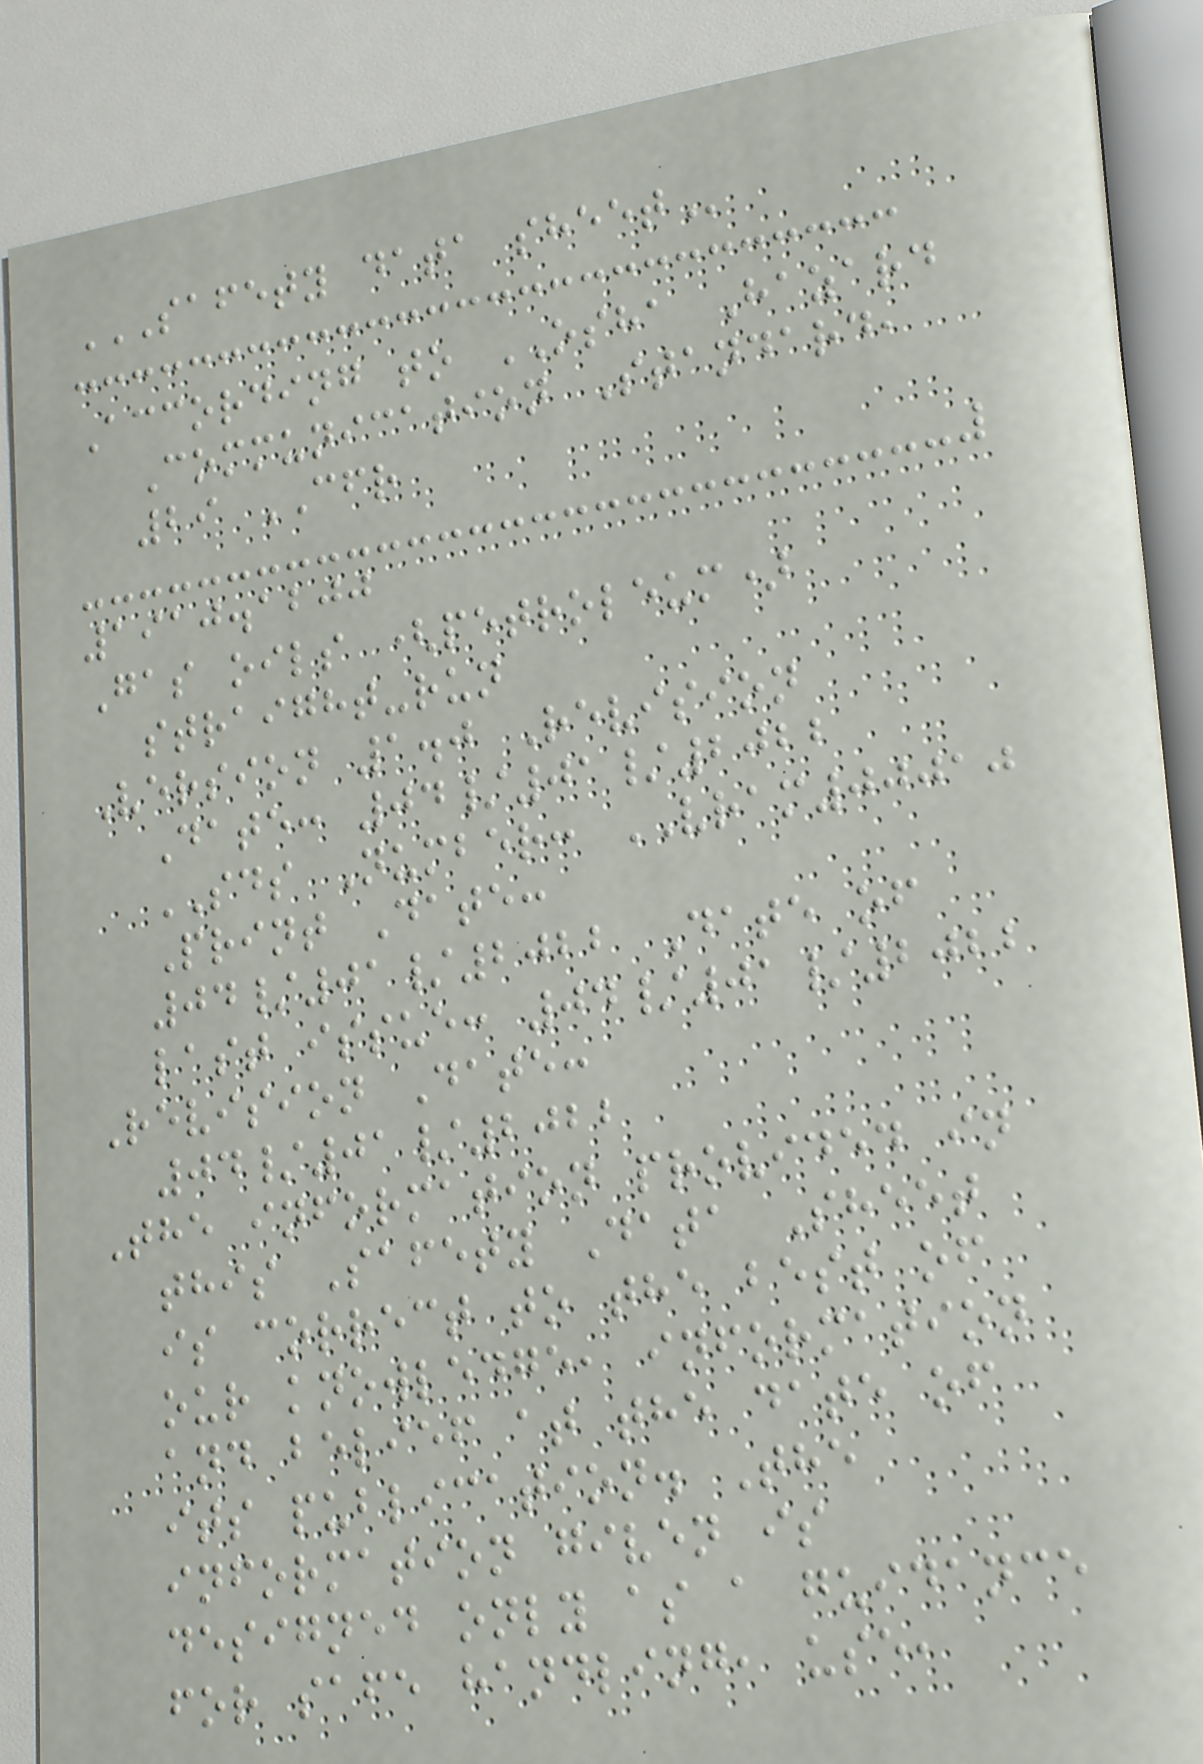SAFETY DATA SHEET
According to OSHA Hazard
Communication Standard,
29 CFR
1910.1200
Gas oils (petroleum)
straight-run
Version 1.0 Revision
Date: 04/01/2022
SDS Number: VRAM00010
Print Date:
04/01/2022 Date of
last issue: 04/01/2022
Revision Date:
04/01/2022
The information provided in
this Safety Data Sheet
is correct to the best of
our knowledge, information
and belief at the date of
its publication. The
information given is
designed only as a guidance
for safe handling, use,
